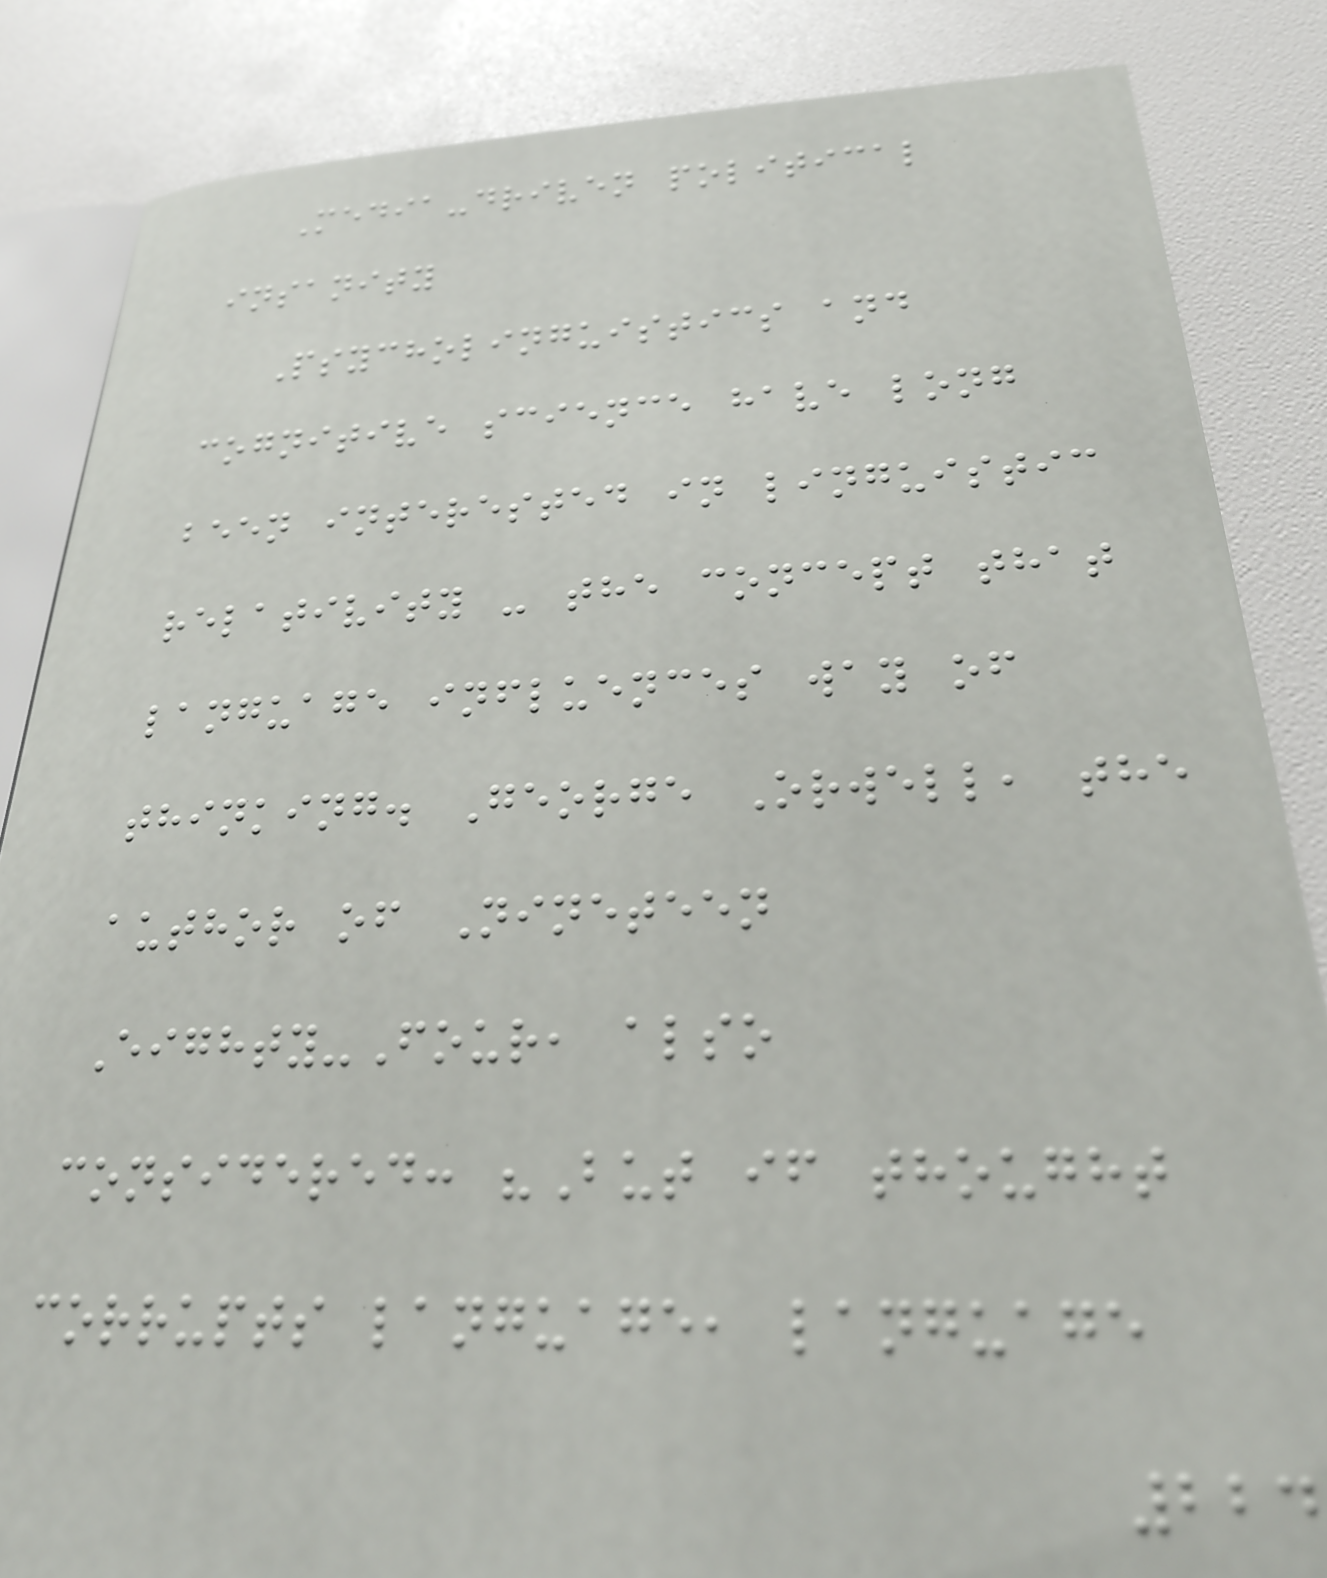Media-driven political
insanity
Psycholinguistics and
cognitive science have long
been interested in linguistic
relativity - the concept that
language influences way of
thinking. George Orwell, the
author of Nineteen
Eighty-Four, also
considered: "But if thought
corrupts language, language
224
